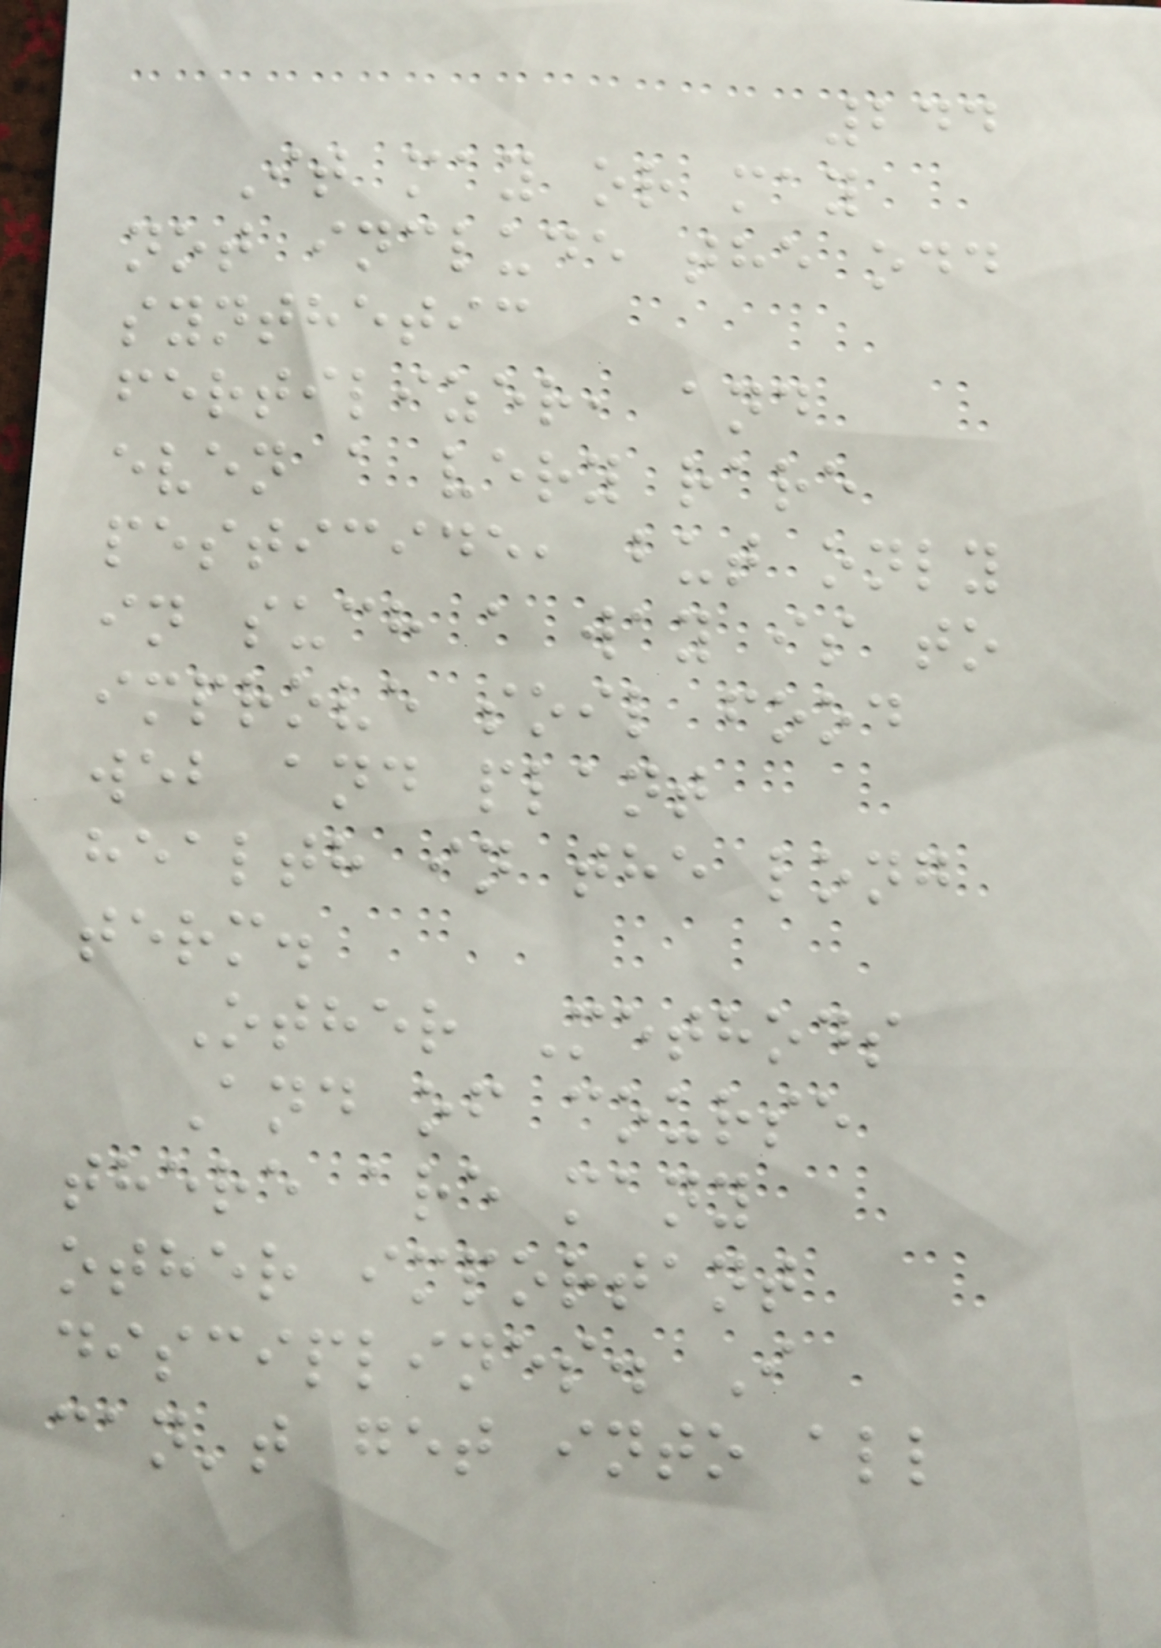244
It may or may
not include the odd
synthetic
fertilizer, and
even a very rare
pesticide, but only
in such a way is to
improve soil food
web and plant
health in the long
term.
Other Methods
And of course
there are many
other important
disciplines. I
can't get into all
